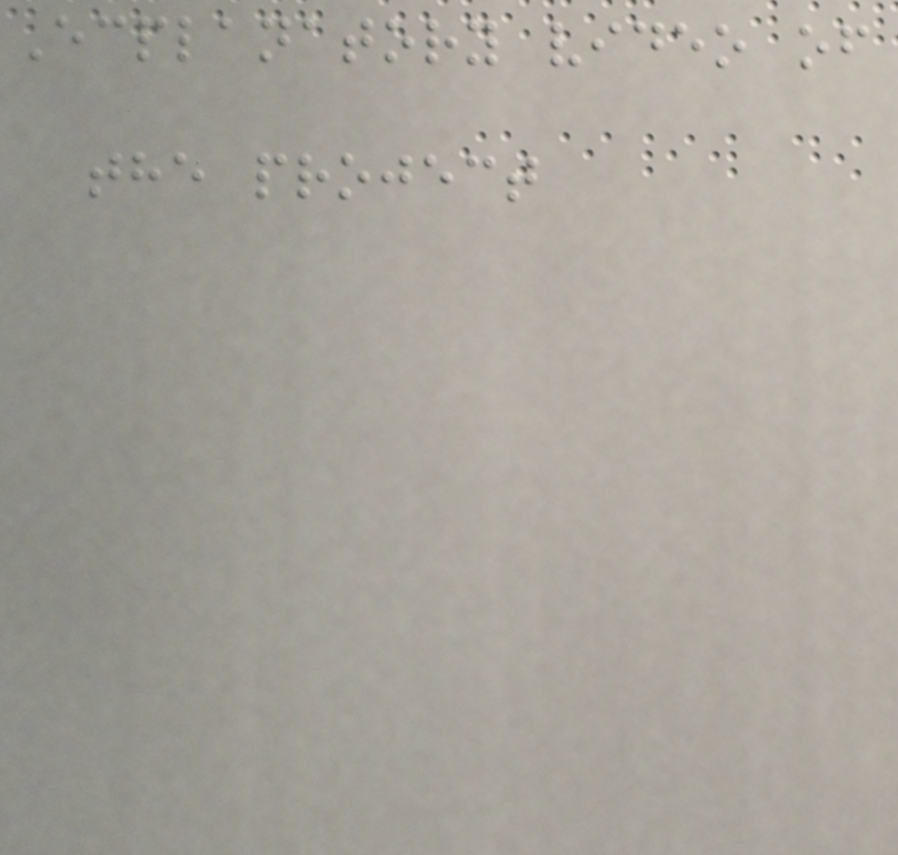Ecplanatory video of
the project
